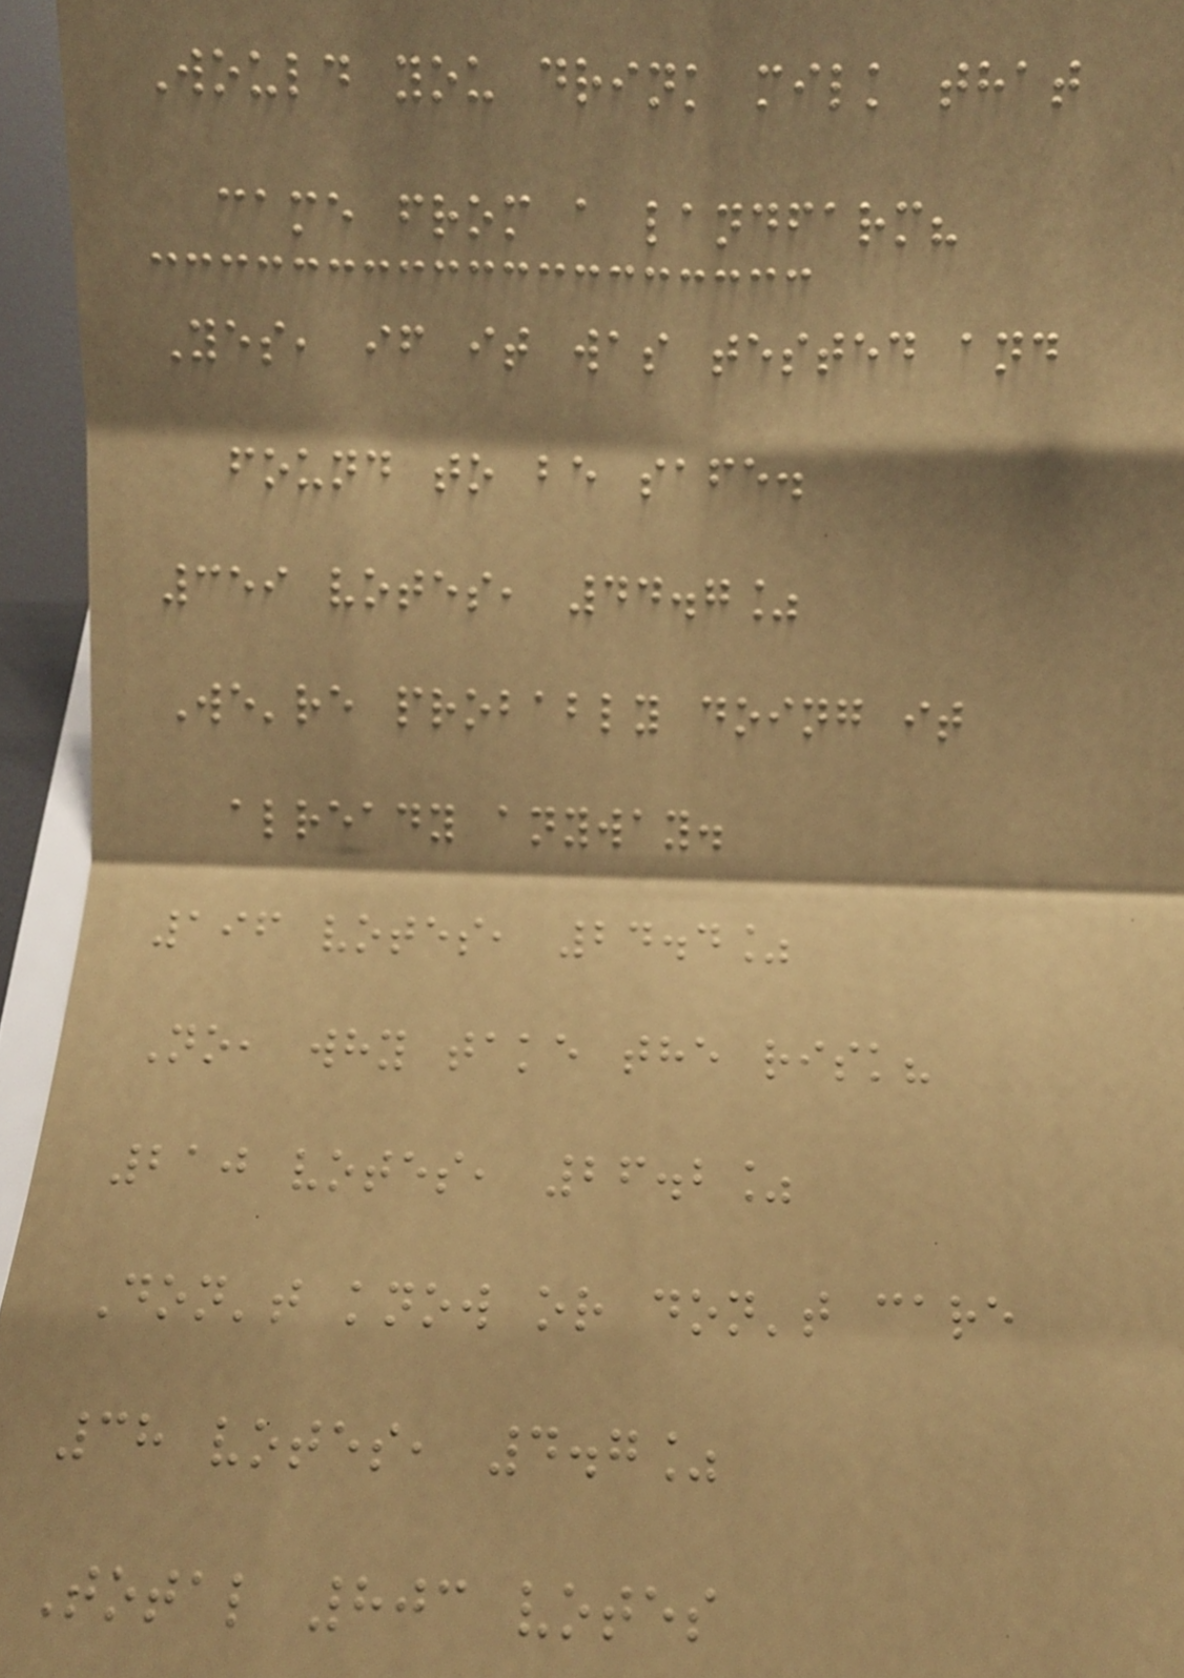Would you drink milk that
came from a landfarm?
Yes, if it was tested and
found to be safe.
359 votes, 44.7%
We're probably doing it
already anyway.
196 votes, 24.4%
No, why take the risk?
210 votes, 26.2%
Don't know or don't care
38 votes, 4.7%
Total 803 votes
